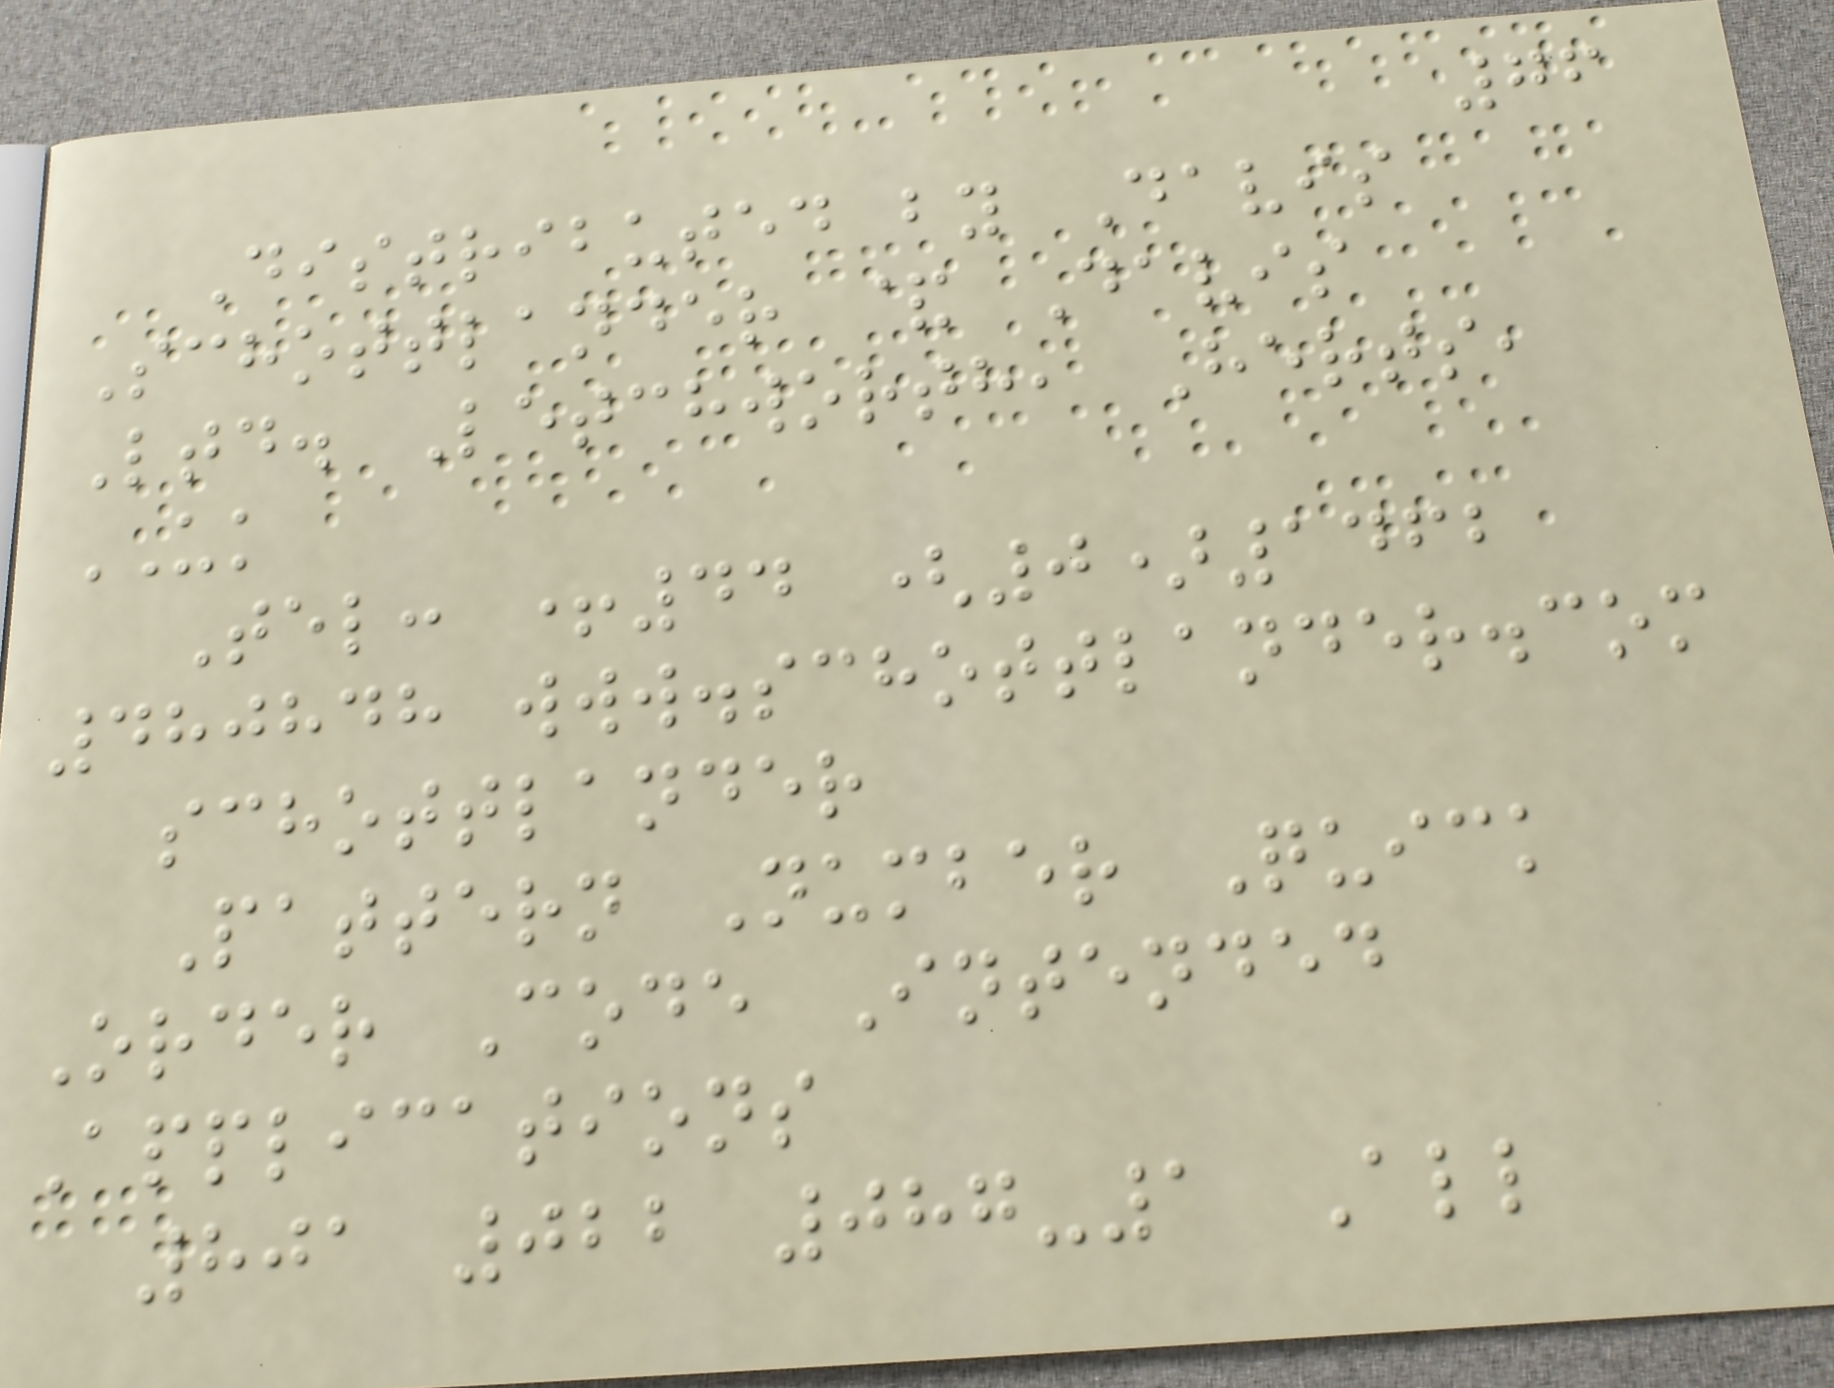76
Distributed by Davis
Schottlander & Davis
Ltd. Letchworth, Herts,
UK
Tel: +44 (0)1462
480848 www.schottlander.com
schottlander
Pattern Number Quick
Order Code Intended
Applications
801 022 087-1 All
